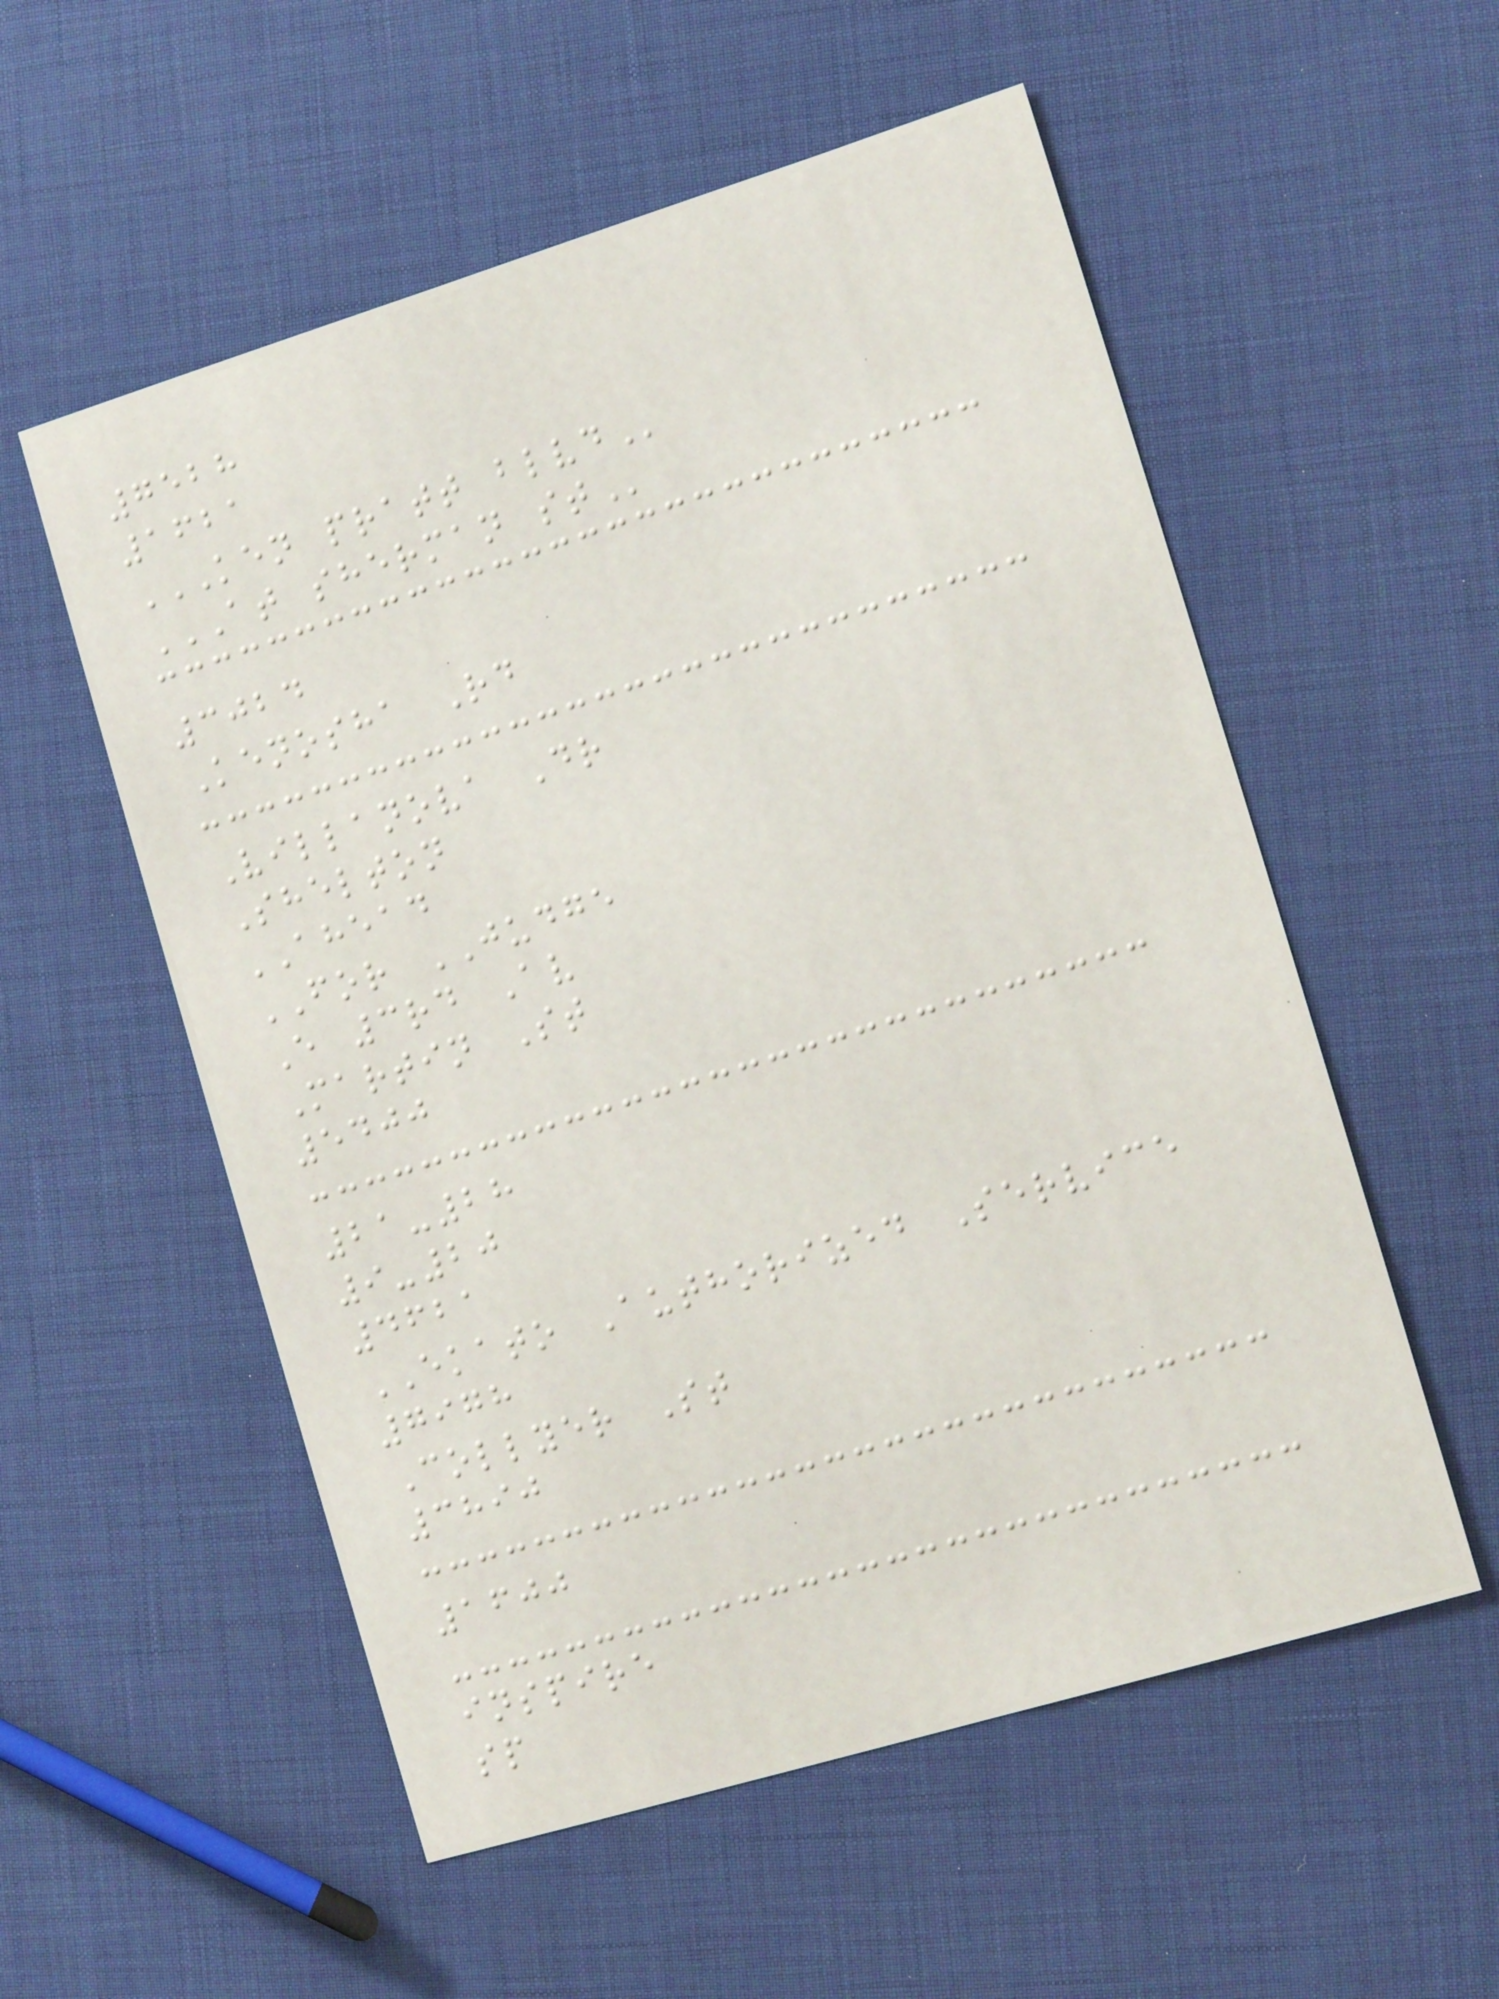7528
1621
KEN PRATT BLVD
AT SHERMAN ST
3024
Kenosha Rd
Villanova Dr
Shelton
AHEAD
FOR JUDGE
E 3rd Av
Martin St
5400
21-28
9-20
4621
EKATO Authorized Service
7978
Collyer St
3890
1600
inspire
sp
